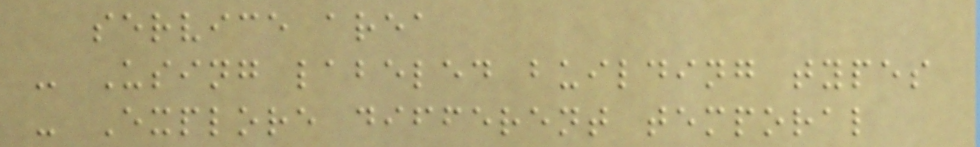service area
- Using labeled building types
- Explore different temporal
